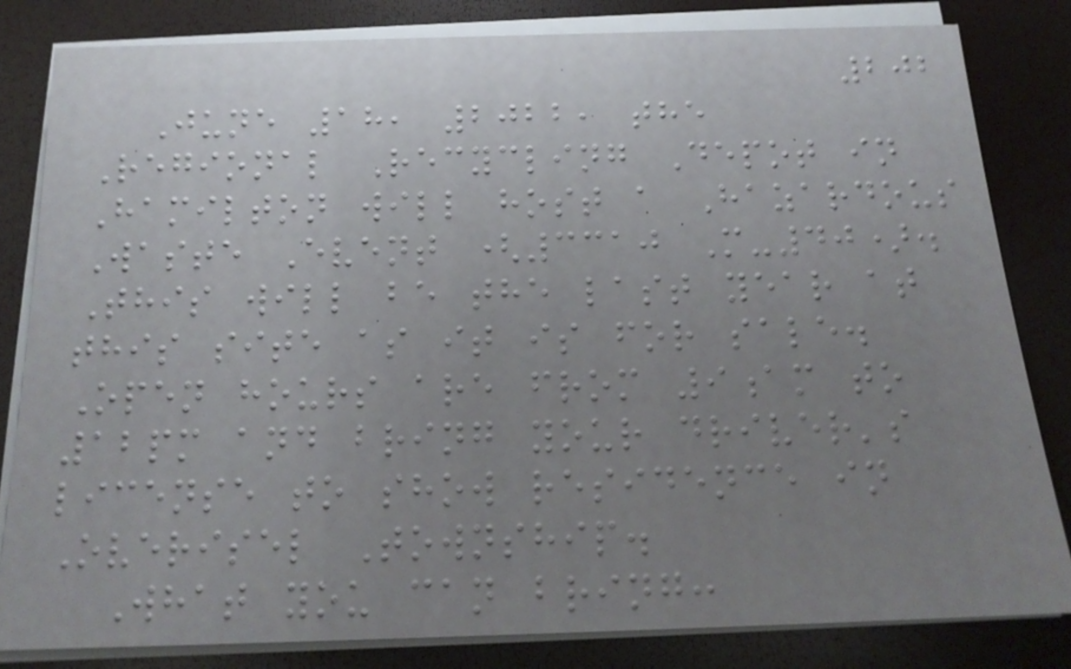202
June 18, 2022, the
Regional Recycling Depot in
Hamilton will host a Hazardous
Waste Event (3310 M-40).
This will be the last year at
this site as it is for sale.
Open hours are from 9am to
12pm and bring your driver's
license to show residence in
Overisel Township.
What you can bring:
